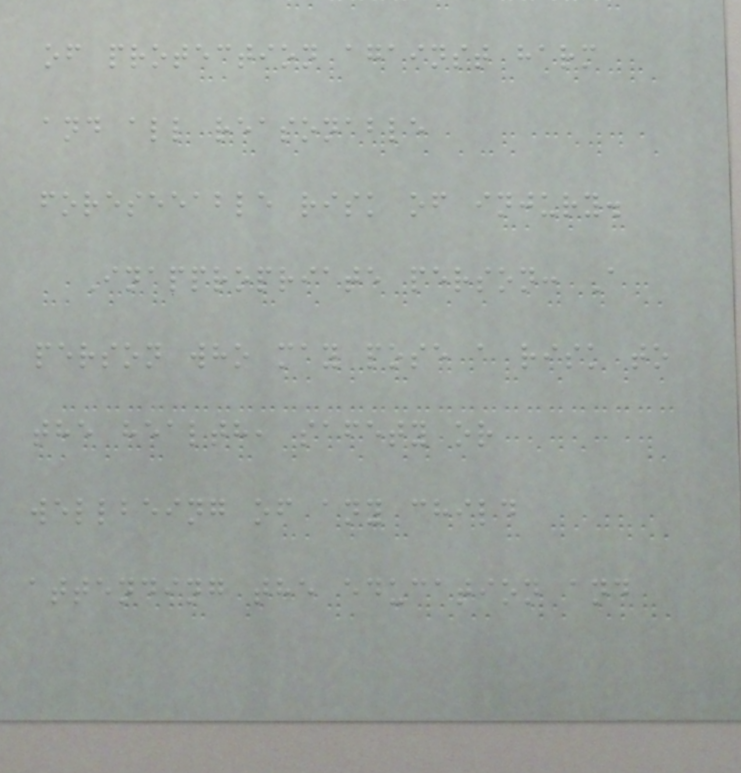of protection against harm
and all reasonable
foreseeable risk of injury.
Inappropriate person: A
person who may pose a risk to
the health, safety or
wellbeing of any child
attending the education and
